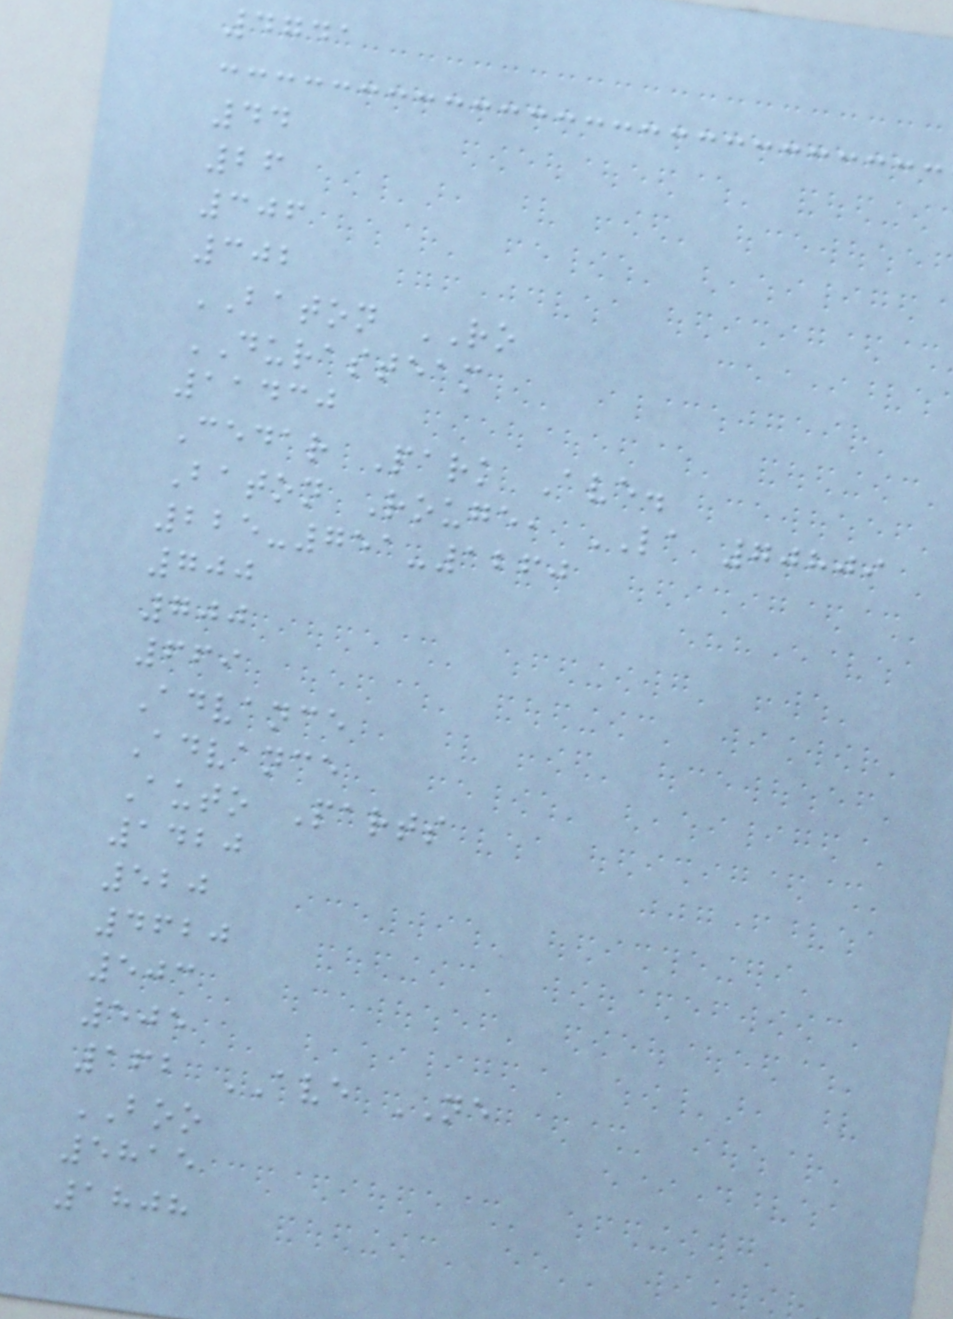4741
44
26
306
302
BATON RO
DURASTEAM
11430
Cedar Park Ave.
Baton Rouge, LA 70809
225-751-1260
700
700
669
Advance
Advance
Auto Parts
1420
520
4620
503
505
162 AVE NE
BOO
5815
1808
